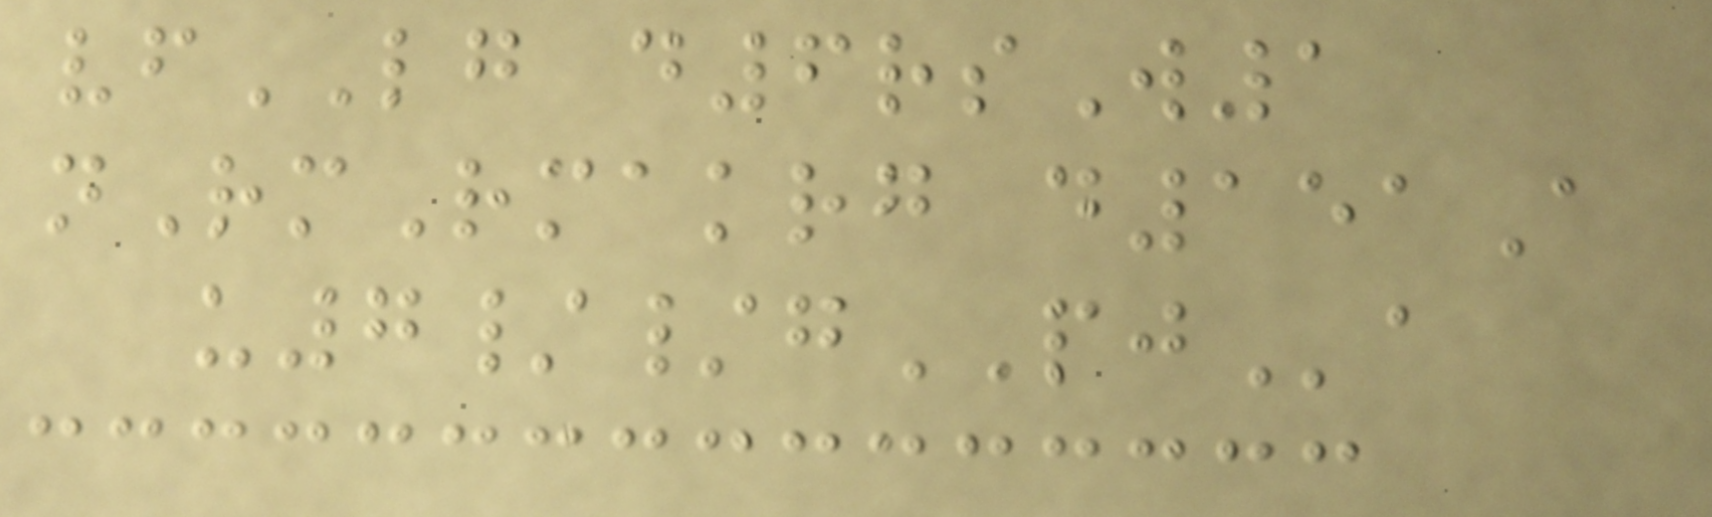vfLG d6rsW1
nRmRmakrg d151A
u7//gPJa
